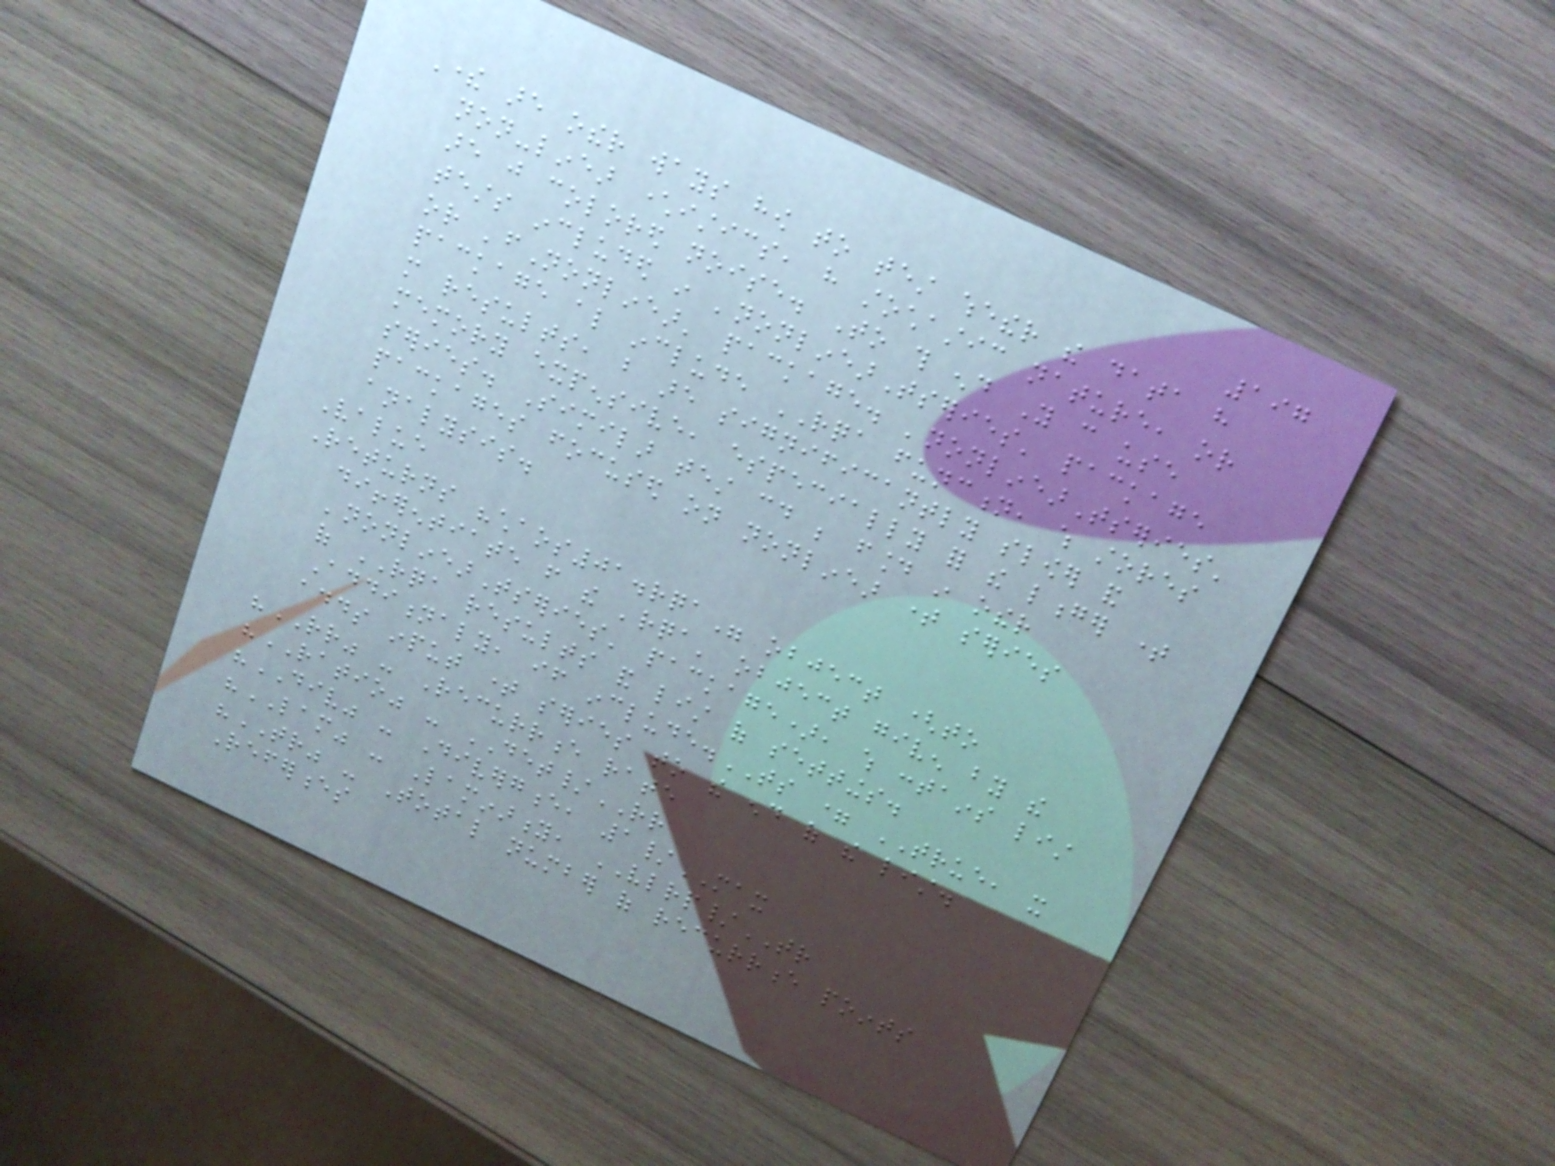197
There are other ways how to test whether the data have
non-linear characteristics, have stochastic nature, or
are just colored noise. To this end You can use
tests included in 'nonlinearTseries' package
or 'fNonlinear' package. 'nonlinearTseries'
package also include RQA function, which stores
more results, but are significantly slower and
memory expensive, especially for the longer time
series. Similar test could be found in other
packages focused on nonlinear time series
analysis.
Value
Returns "chaos01.rqa" object (to
differentiate from the 'rqa' object given by the
'nonlinearTseries' package), which contains list
of RQA results and list of settings.
Additionaly, if include.TS = TRUE, it
adds input time series to the end of the list.
"RR" - Recurrence rate
"RATIO" - DET/RR
"DIV" - Divergence, 1/MAX
"LAM" - Laminarity, VLRP/TR
"TR" - Total number of recurrence points
References
